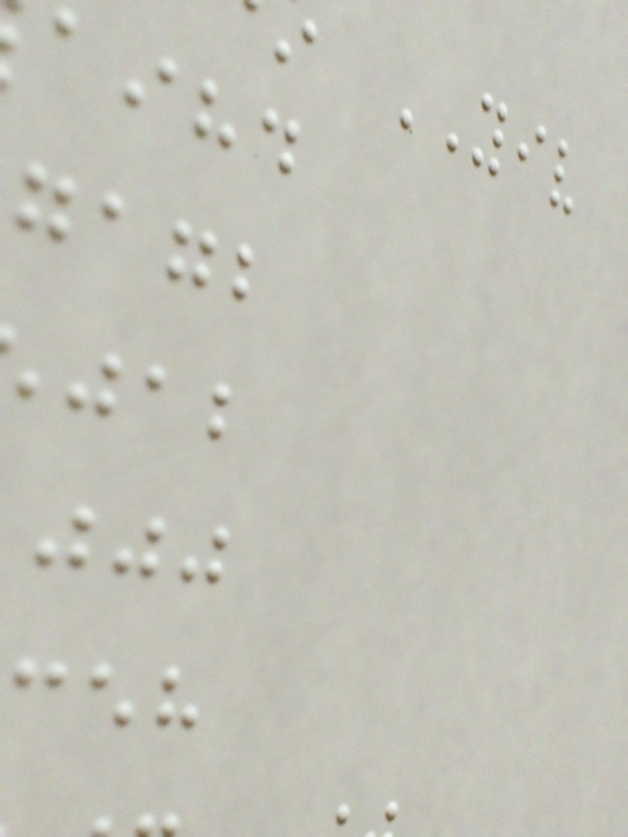YIV
aihd
gagb
